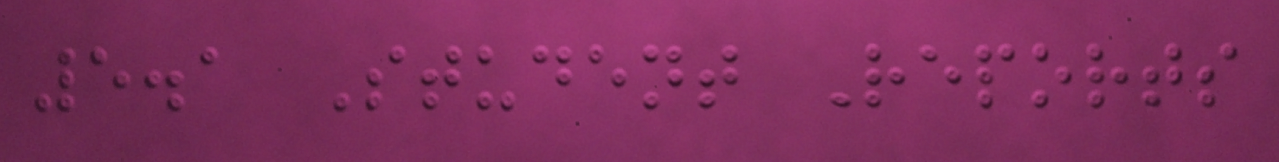5.1 Student Reports
